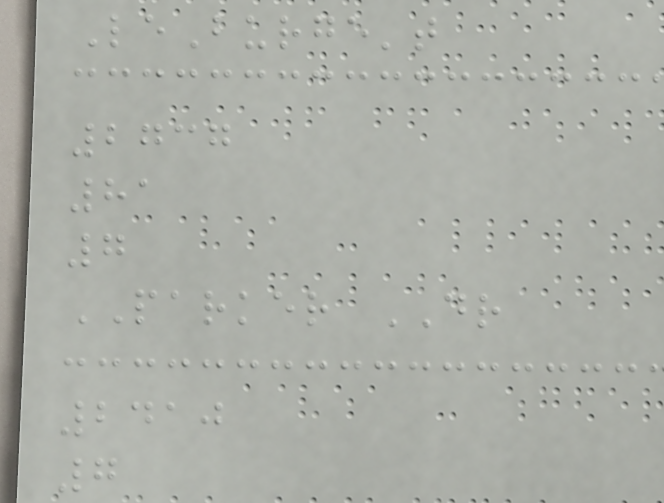LeBurge't
2737
81
7
PARKER DR
2410
7
